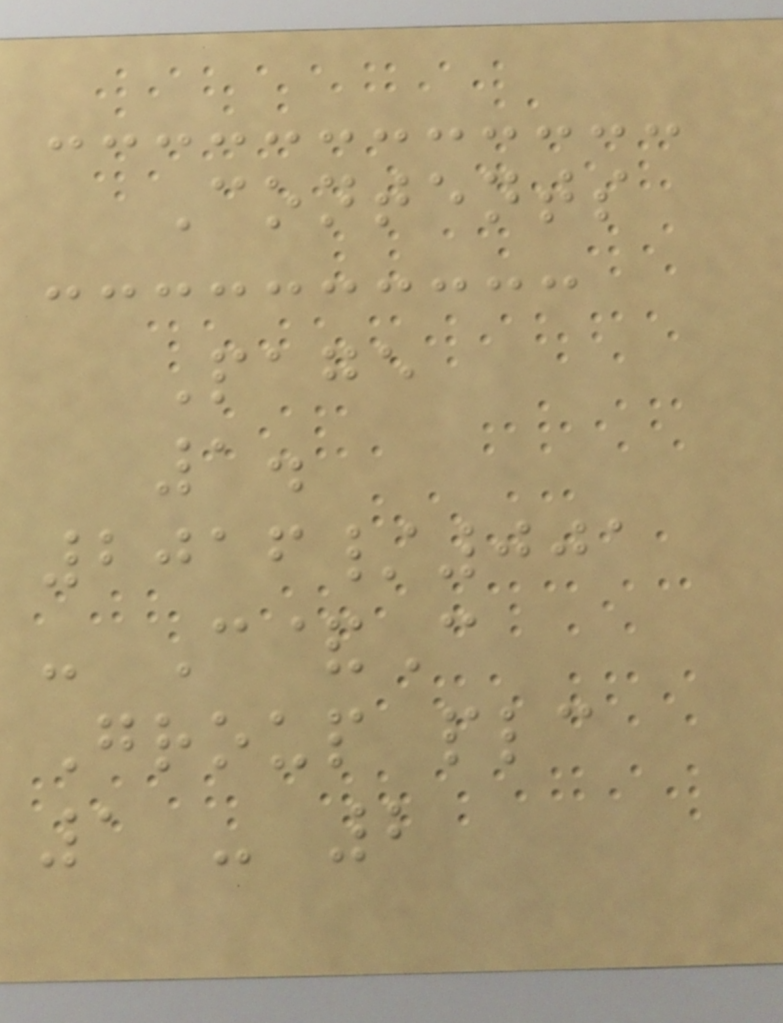Contents
Page
1.
2016/001
- C&C
Group plc
1 - 2
